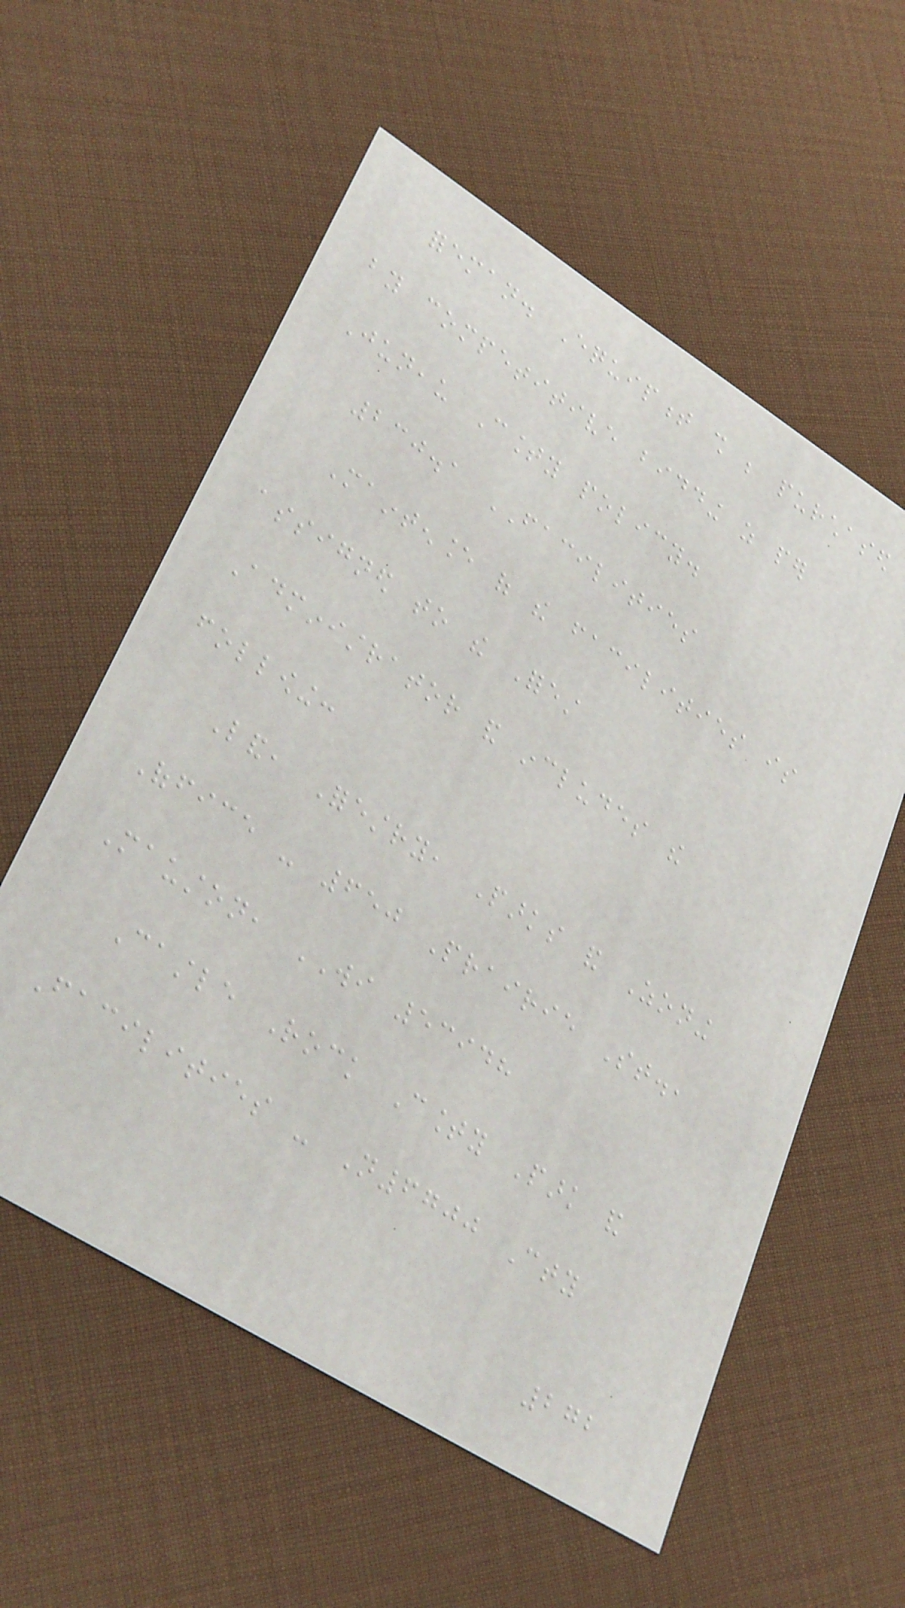foreman. Equipment shall be purchased
by competitive bidding as per
Juneau County policy.
230.1 FACILITIES
Maintenance of the facilities is
assigned to the Forest
Administrator and includes the
following:
Land, Forestry, Parks and Zoning
Office - 650 Prairie St.,
Mauston, WI 53948
Castle Rock County Park and
Facilities - N6700 Cty
272
